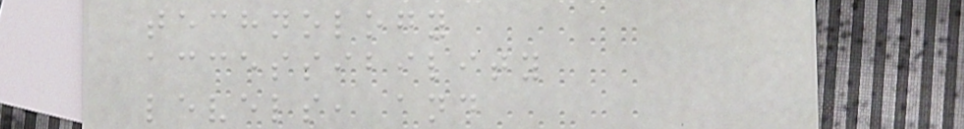technology
accessibility
levels, and
